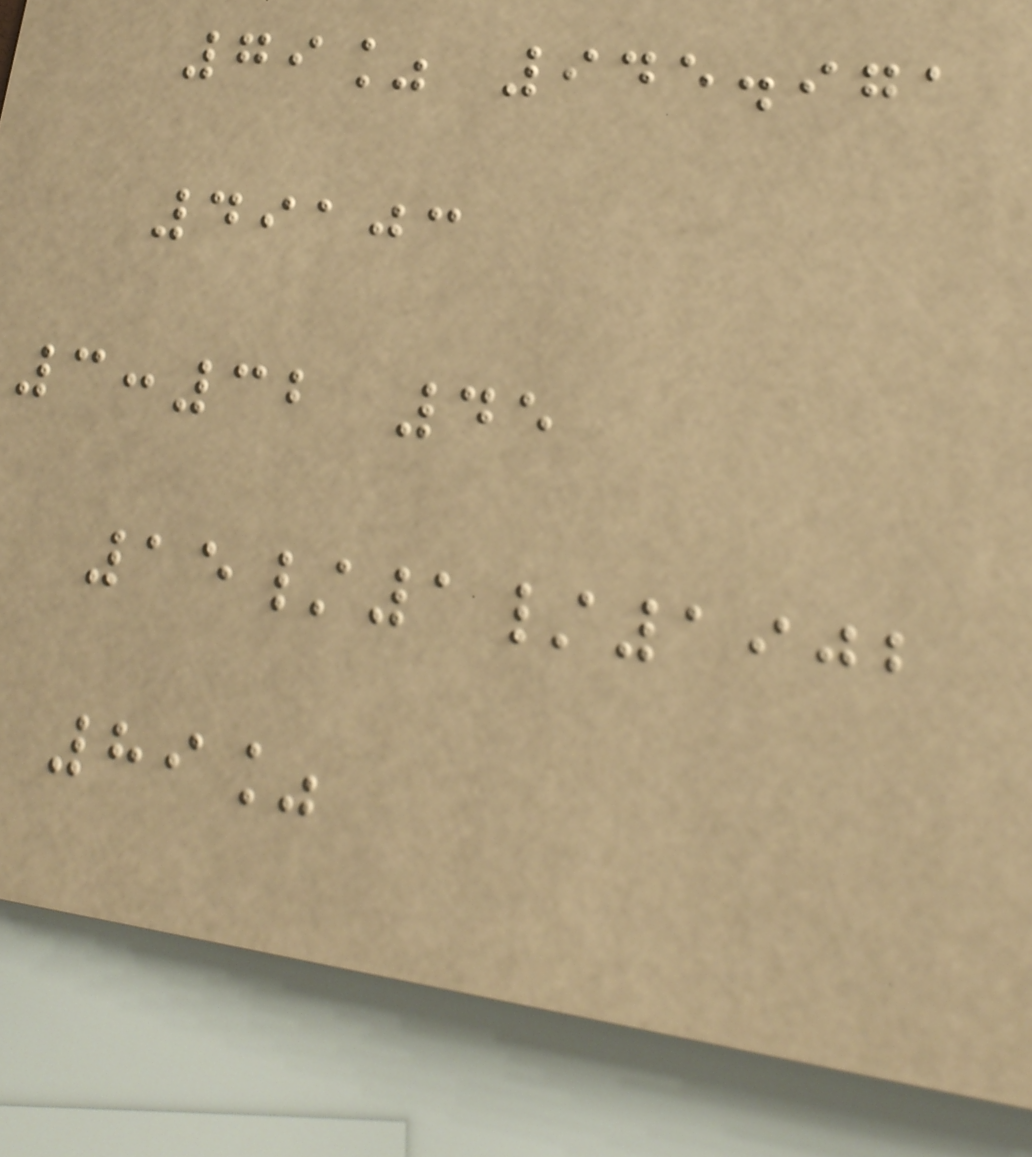79% 945.971
49103
3:32 45
15/1/1902
89%
